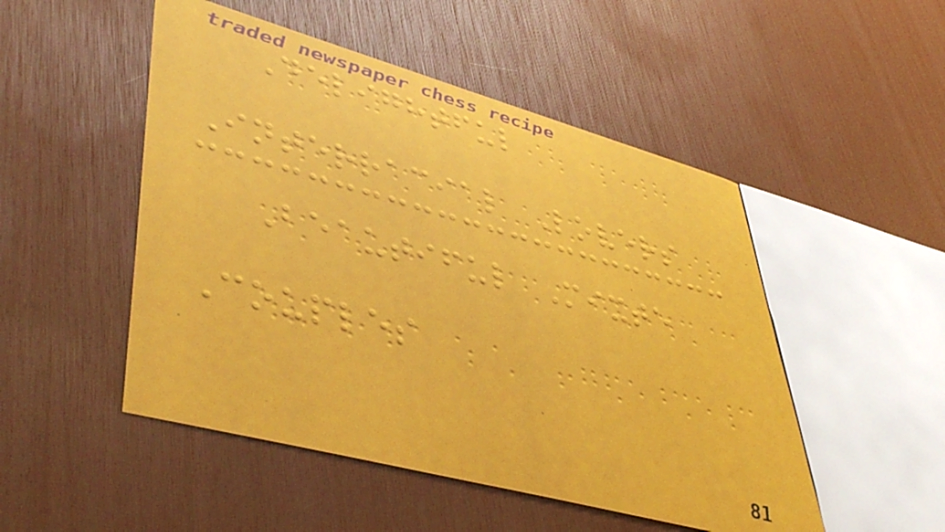Delightful
Interracial Lovers
Beautiful Mixte
Couples
